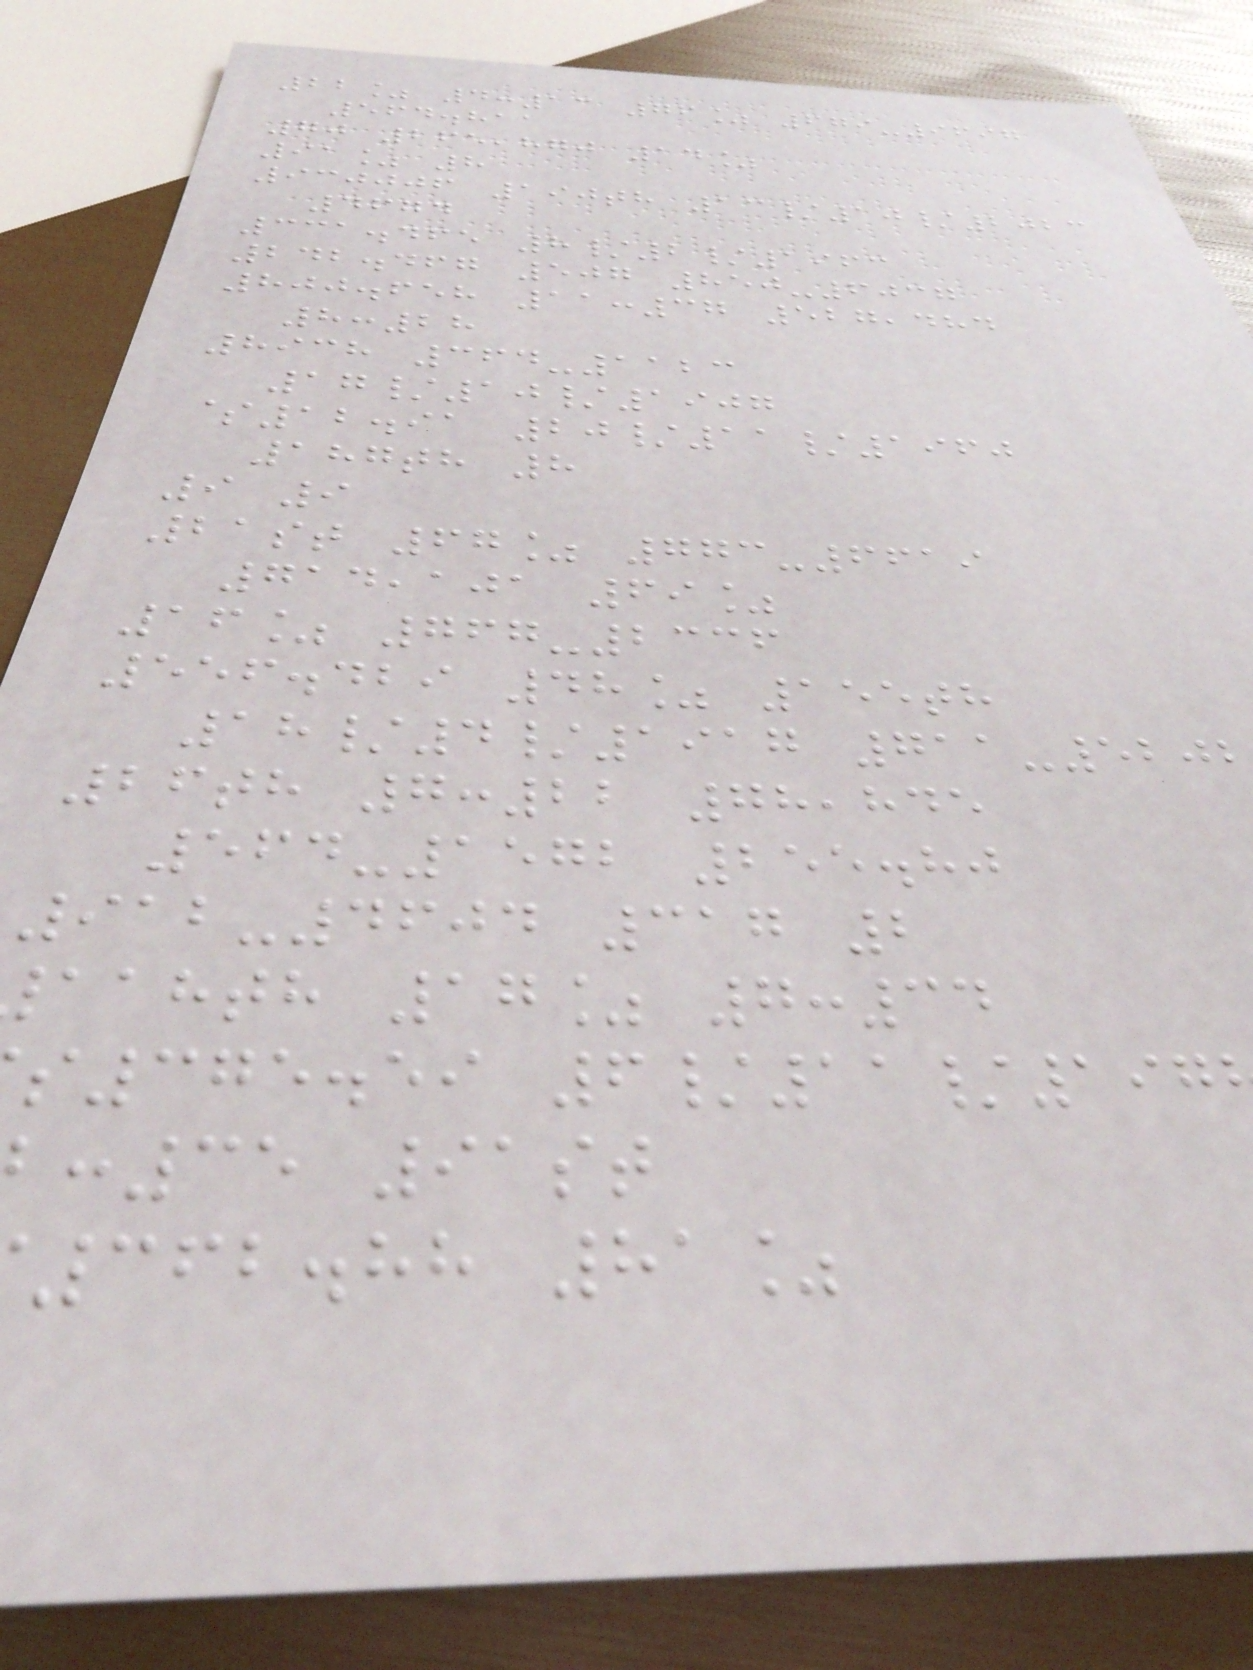22% 4:13 76% 679-9697
564.811
70 265,870 14%
91% 8
930006 190th 13/10/2023
4674
331.465 8/2/1963
242.467 507 850-6037
800.658 11:37 527,484
8:28
8938 364-1123
17/10/1907
$12.91 20/11/1960
187th 8
9 9
21st 67% 773-6619
714,101 69%
16% 767-2336
556.429 48% 155th
18/4/1917 711-520
26th 7:22 78,845
564-1572 255.80
912-4604 317 2
aahth 17% 7:34
375.59 6/11/197
:35 91st
362.88 81%
